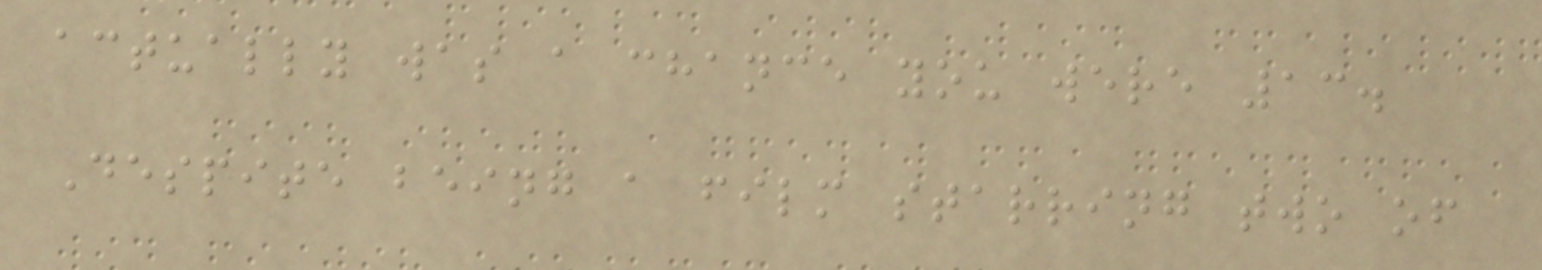actually was a chance you were 13.
Despite being a film starring two of
